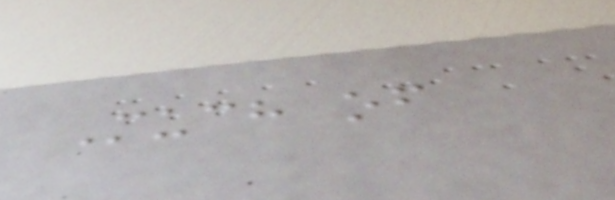Much of
